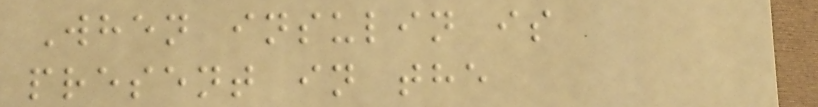When insulin is
present in the
